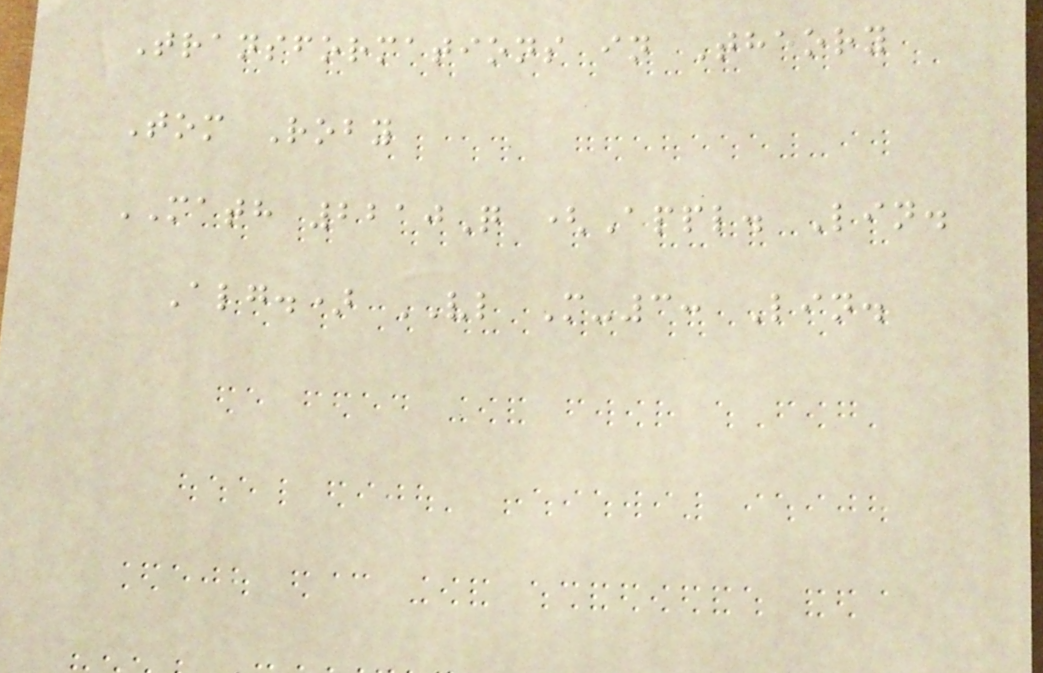Transformations in Theory
Tom Roby
MATH 2210Q (Appl. Lin.
Alg.) VL M-3: Lin.
